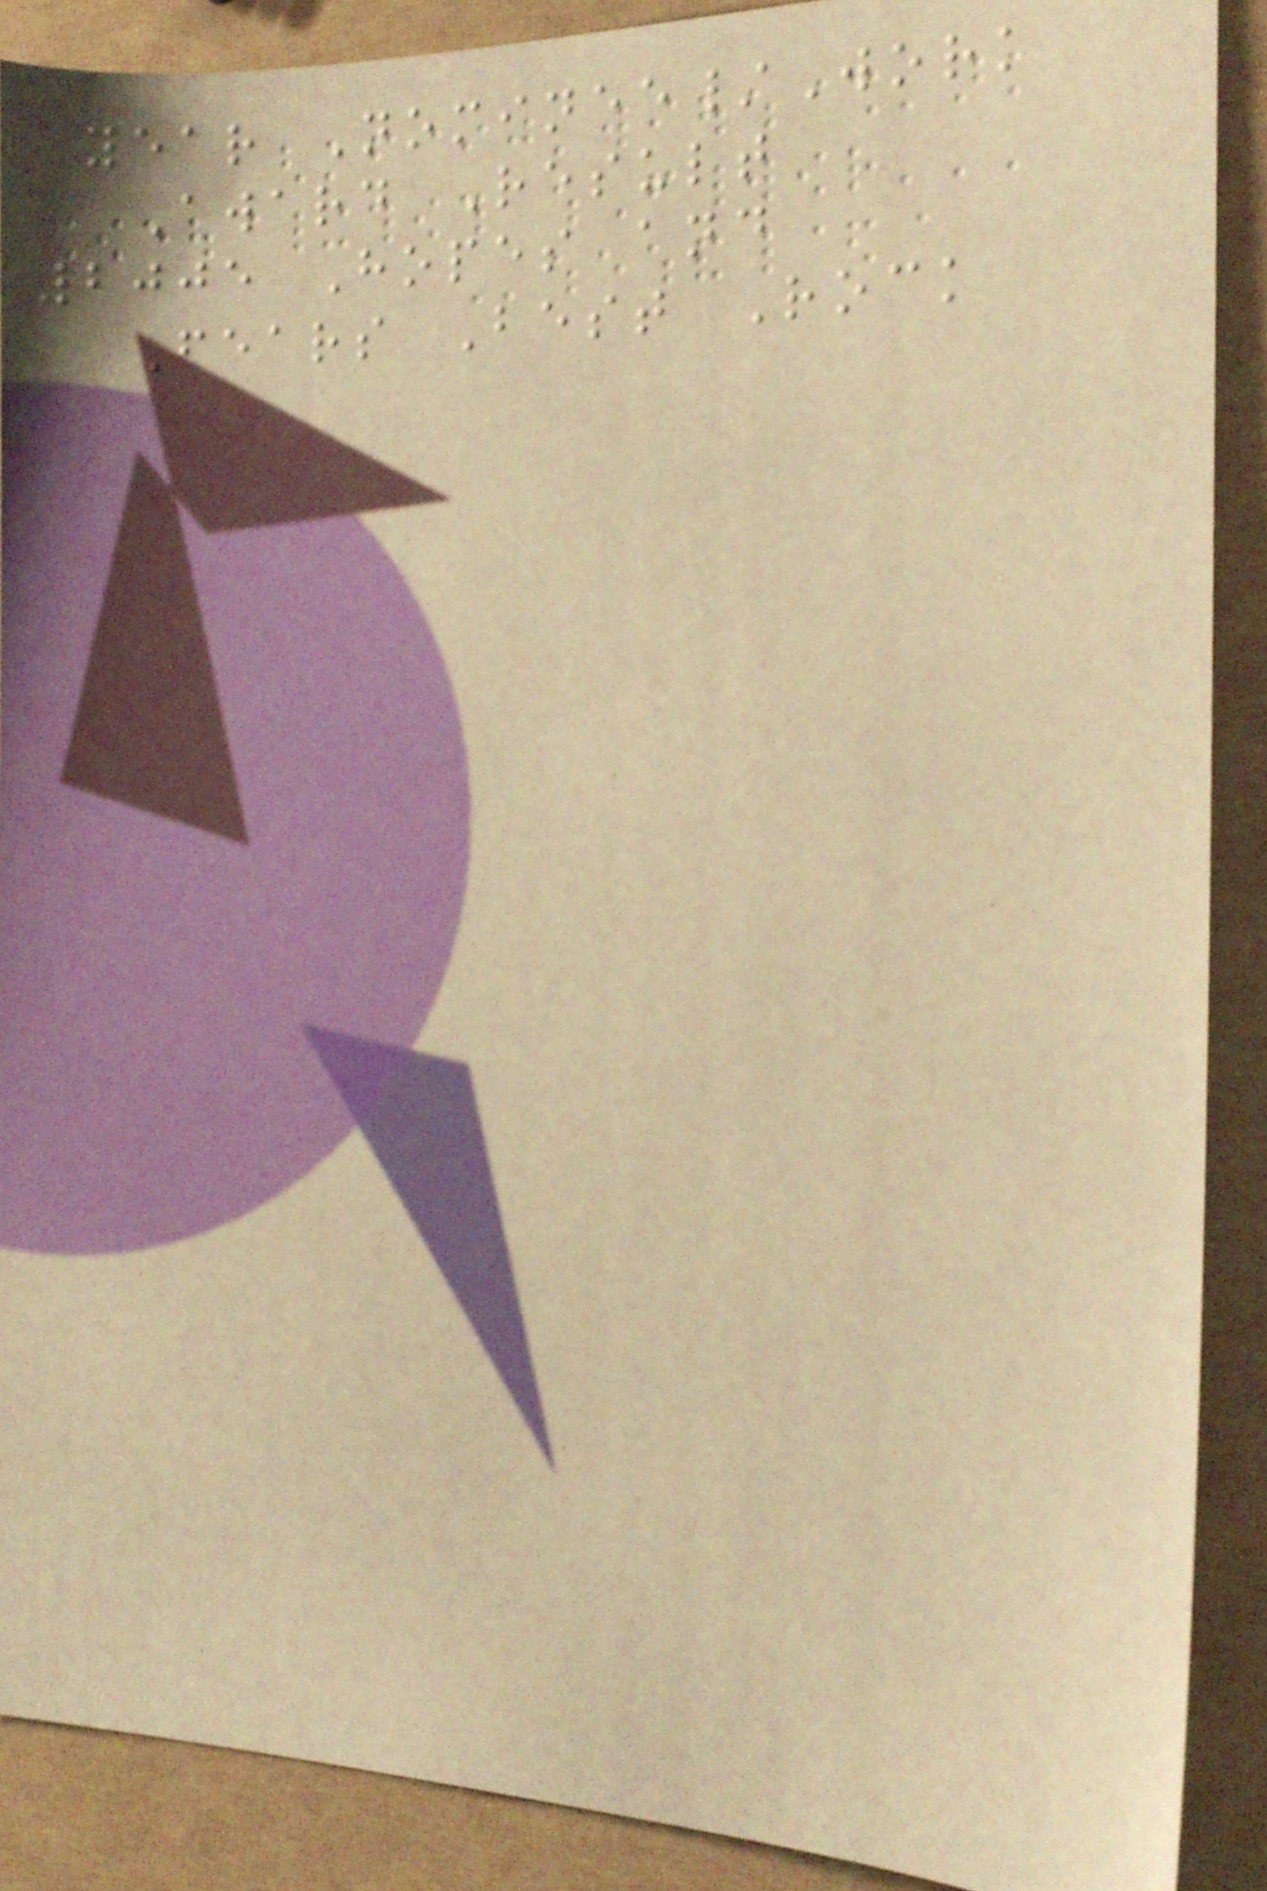Year Nominee/Work
Award Result
2005 Hopes and
Fears Best Rock
